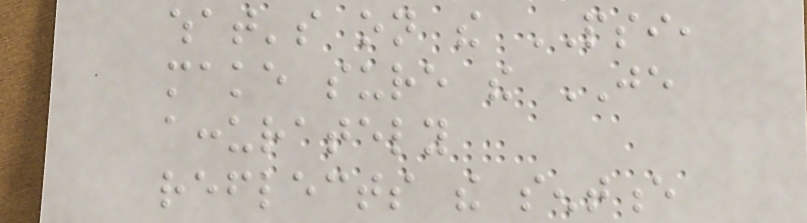what's on the PSI,
make sure the JE
accurately
reflects the sentence
